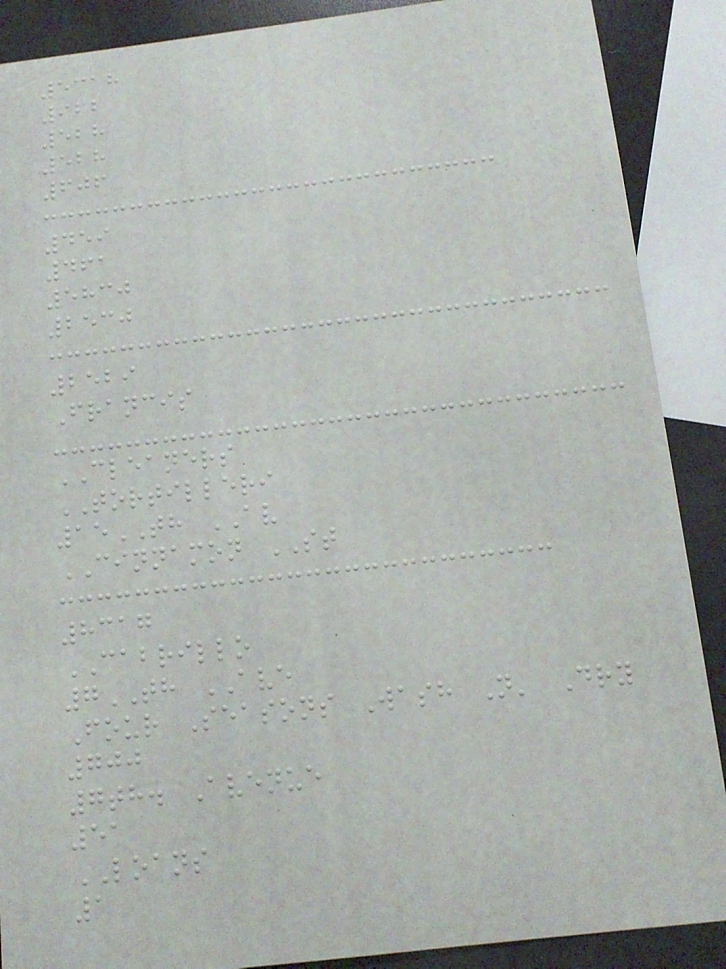5318
922
528
528
606
459
461
5830
2530
2529
Francis
CLEANERS
TORTILLERI
15TH AV
CINNAMON ST
8317
CABRILLO
7TH AVE
Four Seasons Wash N' Dry
700
7th. Avenue
51
LOANS
1
